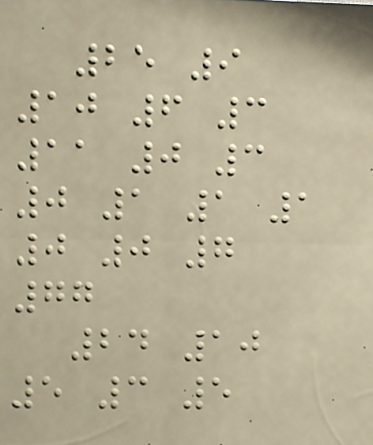25 9
10 6 3
11 0 3
0 1 1 1
0 0 7
77
24 10
5 3 5
